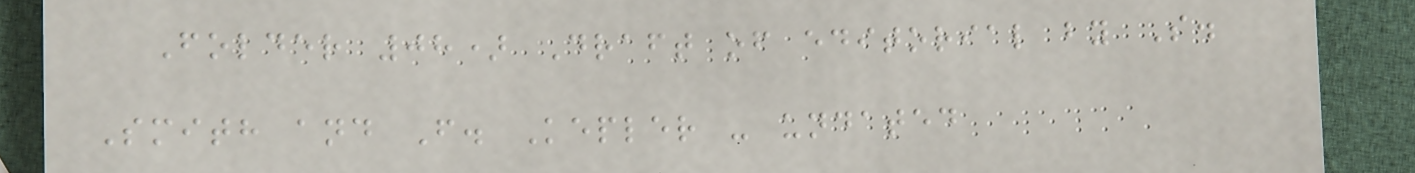Folder 08) Draft of editorial by S.
Smith and F. Kepler - undated
